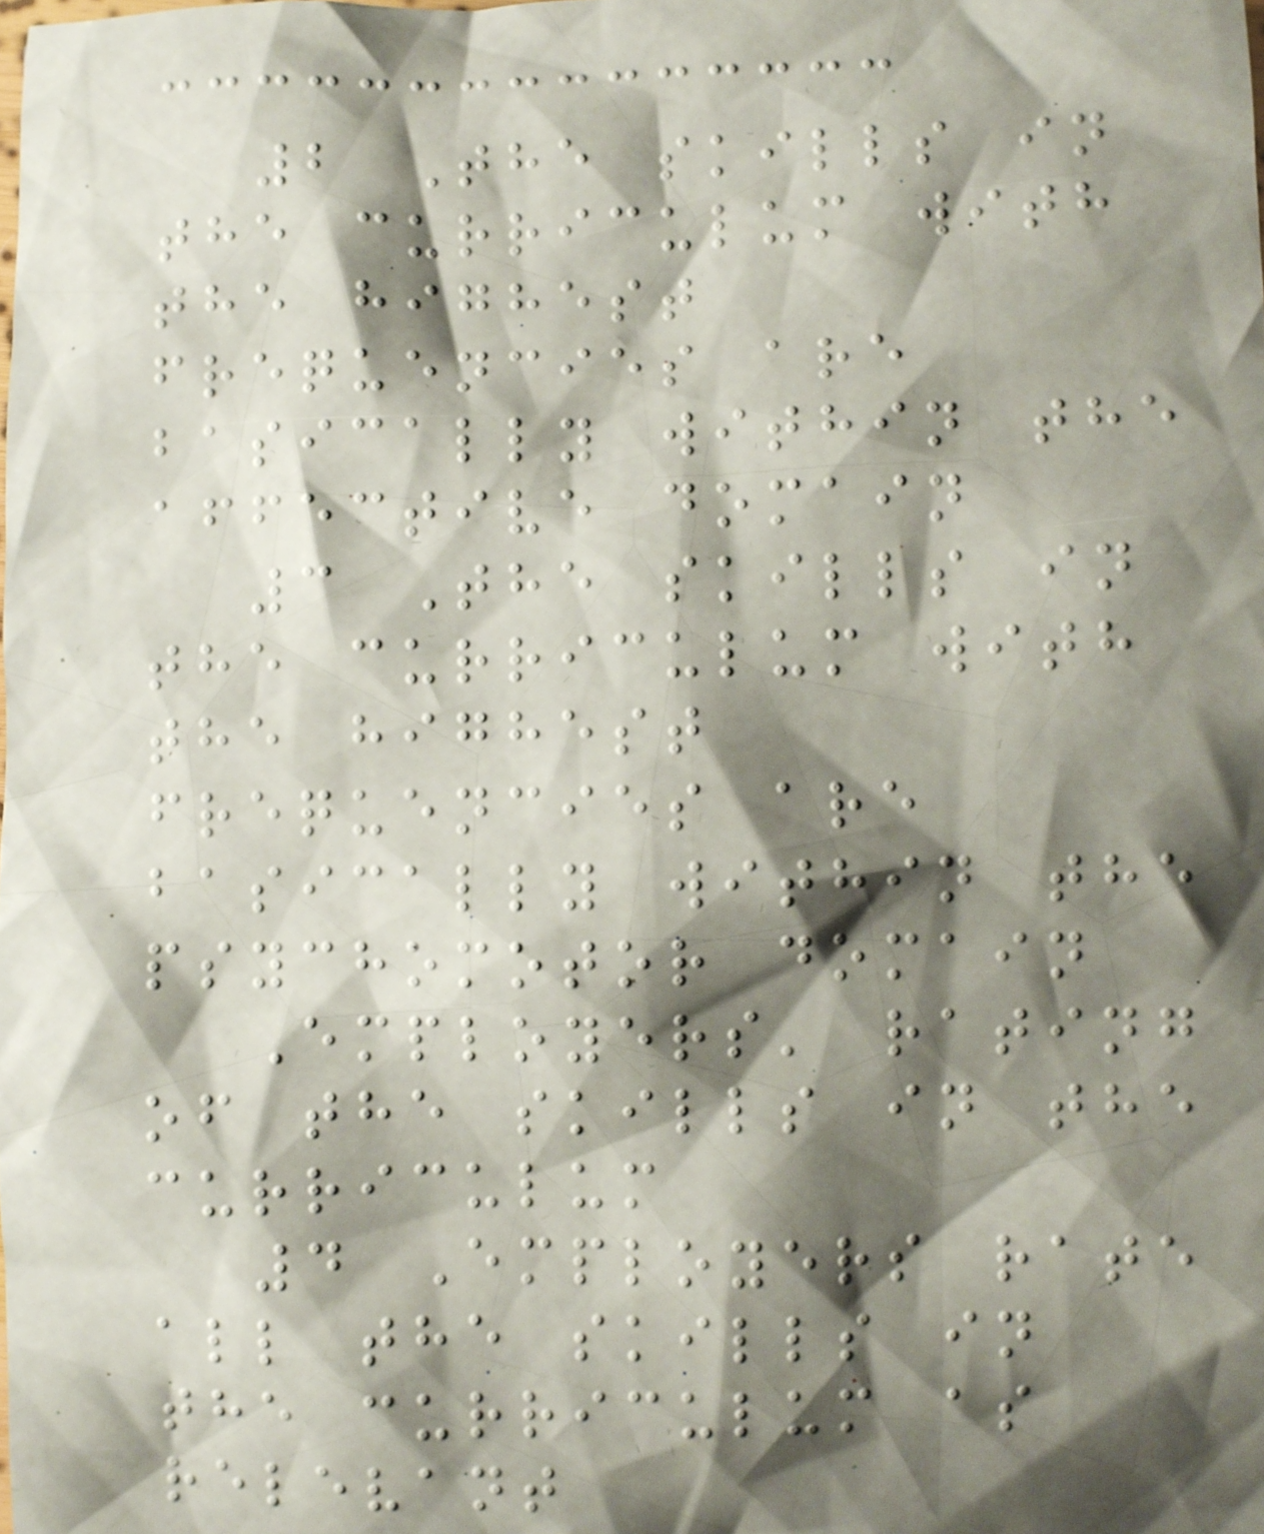2 The skills in
the curriculum with
the highest
frequencies are
basically within the
affective domain
3 The skills in
the curriculum with
the highest
frequencies are
basically within the
psychomotor domain
Employers' rating
of the skills in the
curriculum
4 Employers rate
all the skills in
the curriculum as
relevant
